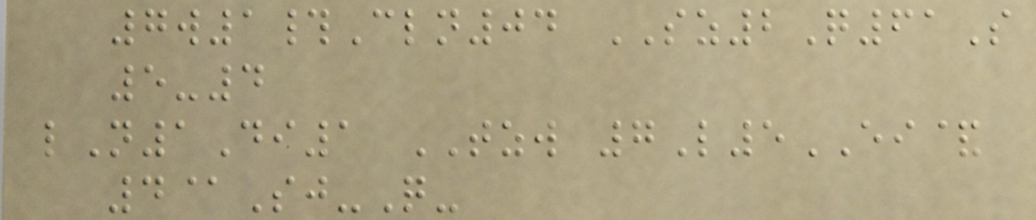7w1#Cln04 SZ2Q61S
5-4
lN1Di1 TZW 7L5EI&
4@Sj-Q-
